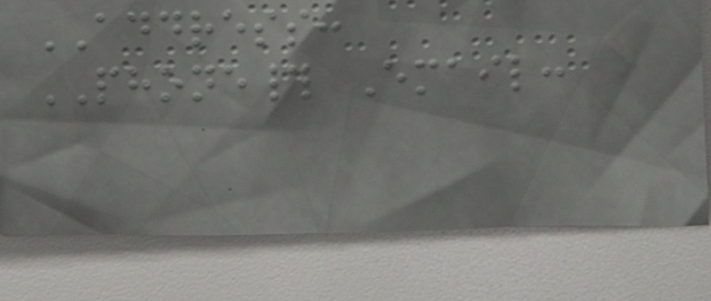ADDRESS:
PHONE# Email:
